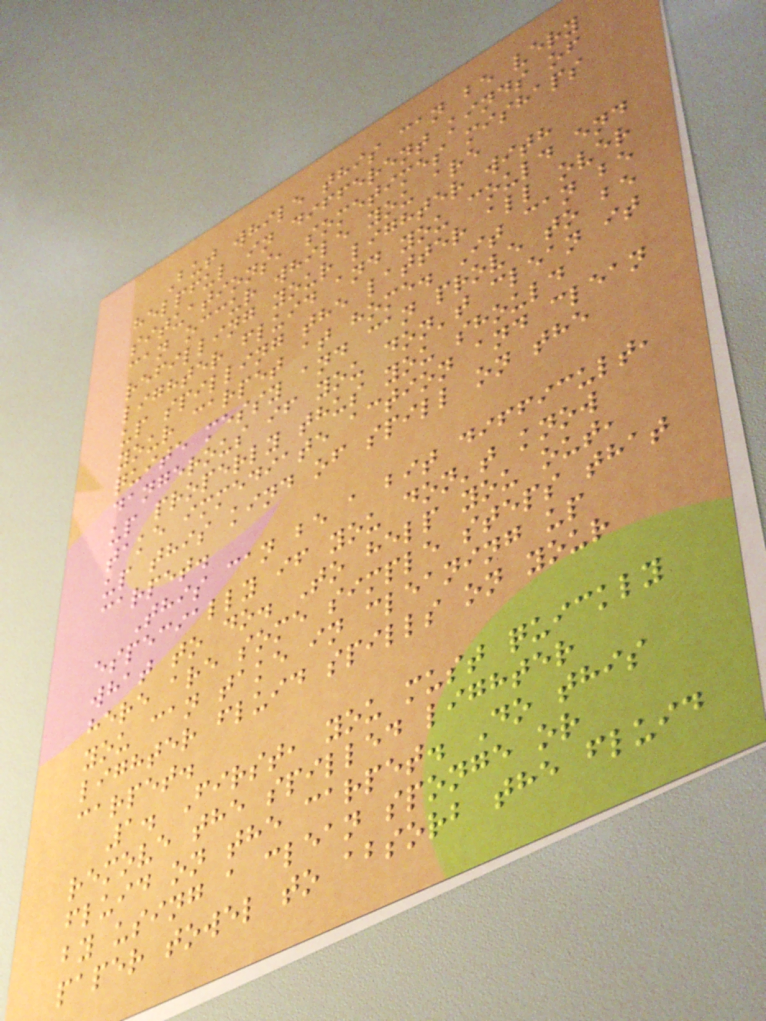But while this can be very
helpful in different kinds of
situations, sometimes mishaps
can occur while you are
refilling your lighter with
lighter fluid and you could end
up spilling the latter all over
your carpet at home. It can be
quite messy and can prove to be
dangerous if you don't clean it
up properly thus you should
take immediate action and clean
up this kind of spill on the
carpet.
This can be a bit difficult,
especially if you don't know
what to do. To help you out,
here are some simple steps that
you can take in cleaning up
lighter fluid spills on your
carpet.
1. First, you must quickly
remove the spilled lighter
fluid on the carpet. Do this
by using a clean sponge or
paper towel to absorb the fluid
